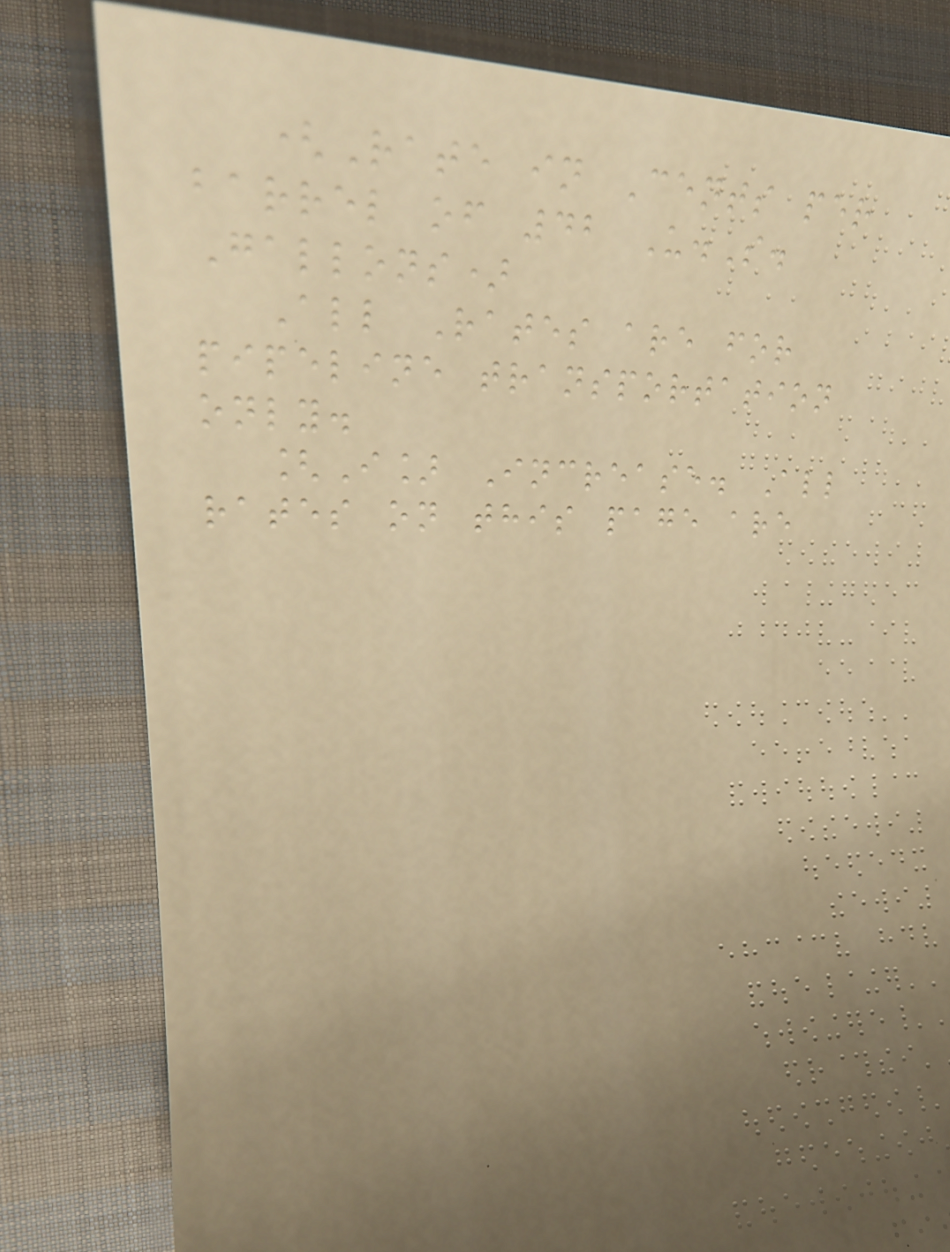(Rate in Cents per
barrel of 42 U.S.
Gallons)
All Rates are for
pipeline transportation
only.
[I] Increase. All
rates on this page are
